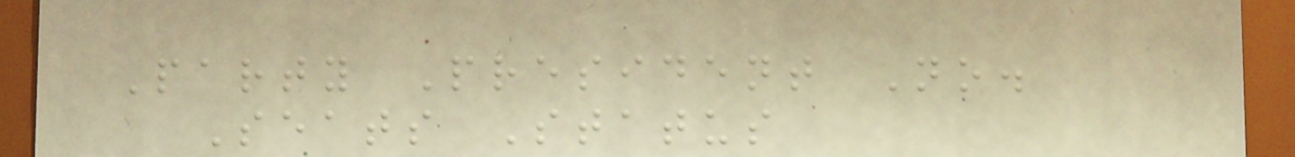Party President No.
Seats Status
